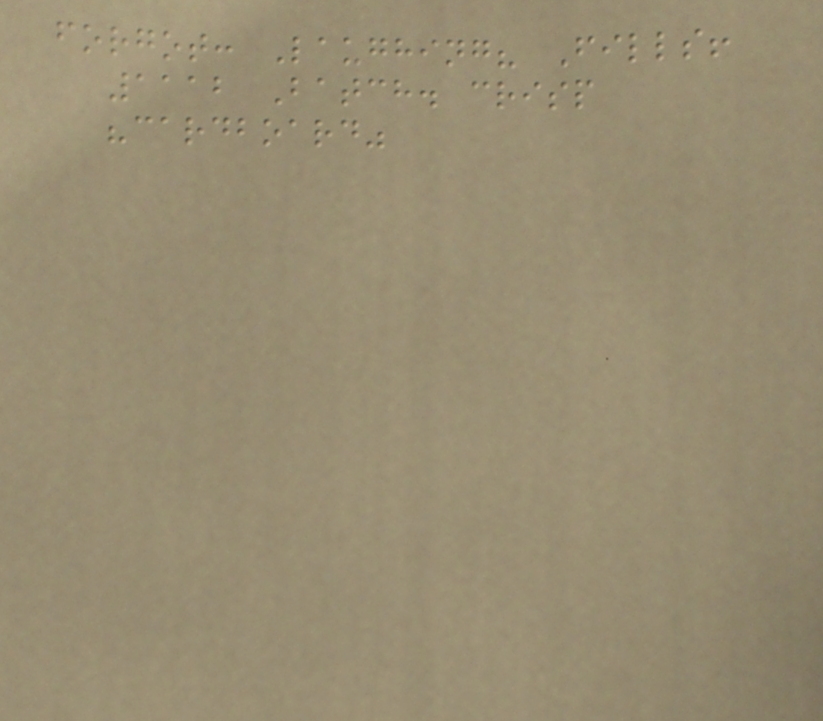forgot: Laughing? Fills!
1112 Batch. crisp
"cardboard"
